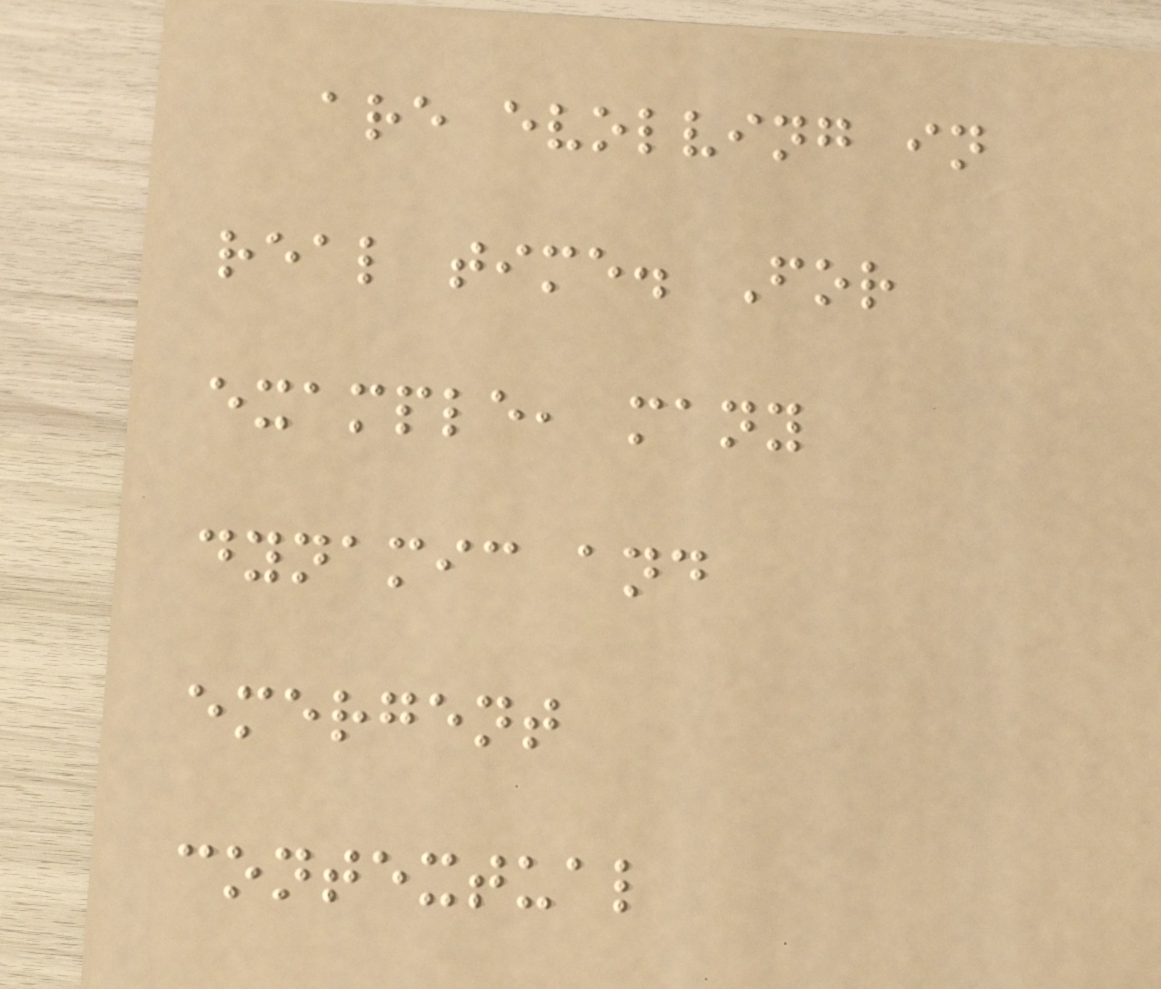are evolving in
real time. For
example, many
dynamic and
emergent
contextual
